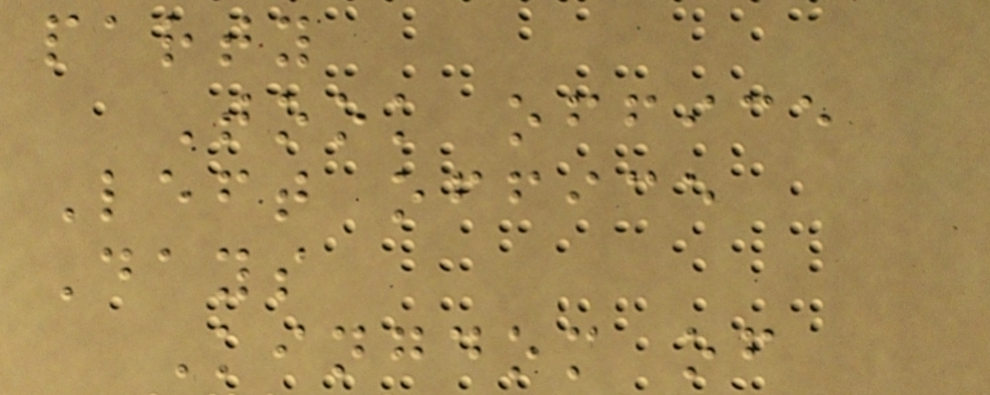party
Took office
Left office
Days
Kingdom of
